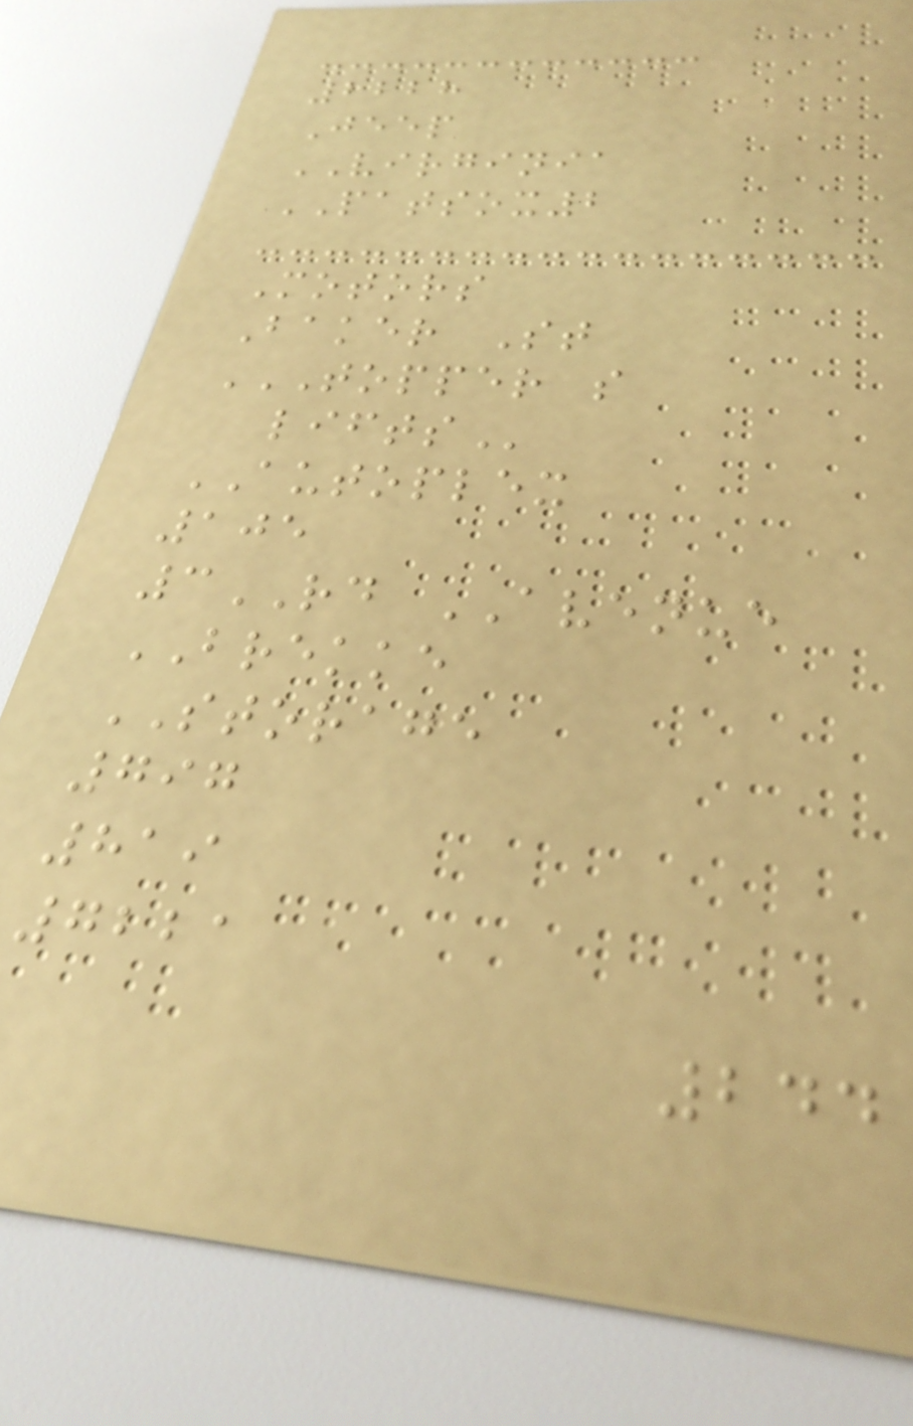2228
Jeep
VIRGINIA
PATSOX2
Motors
Baker St
TOPPER S
LIFTS
AUTOPLEX
105
3RD AVENUE
BREKKE
STORAGE
797
819
7221
244
